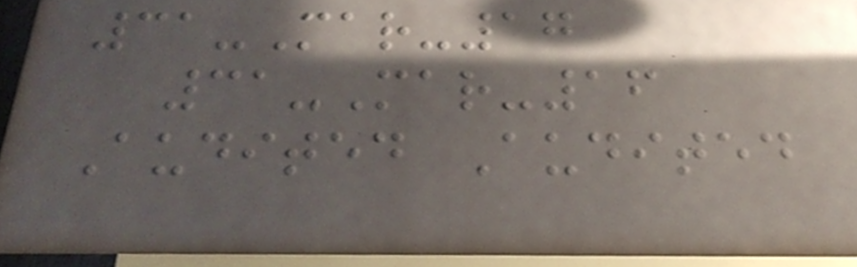31-Mar-17
31-Mar-16
Audited Audited
